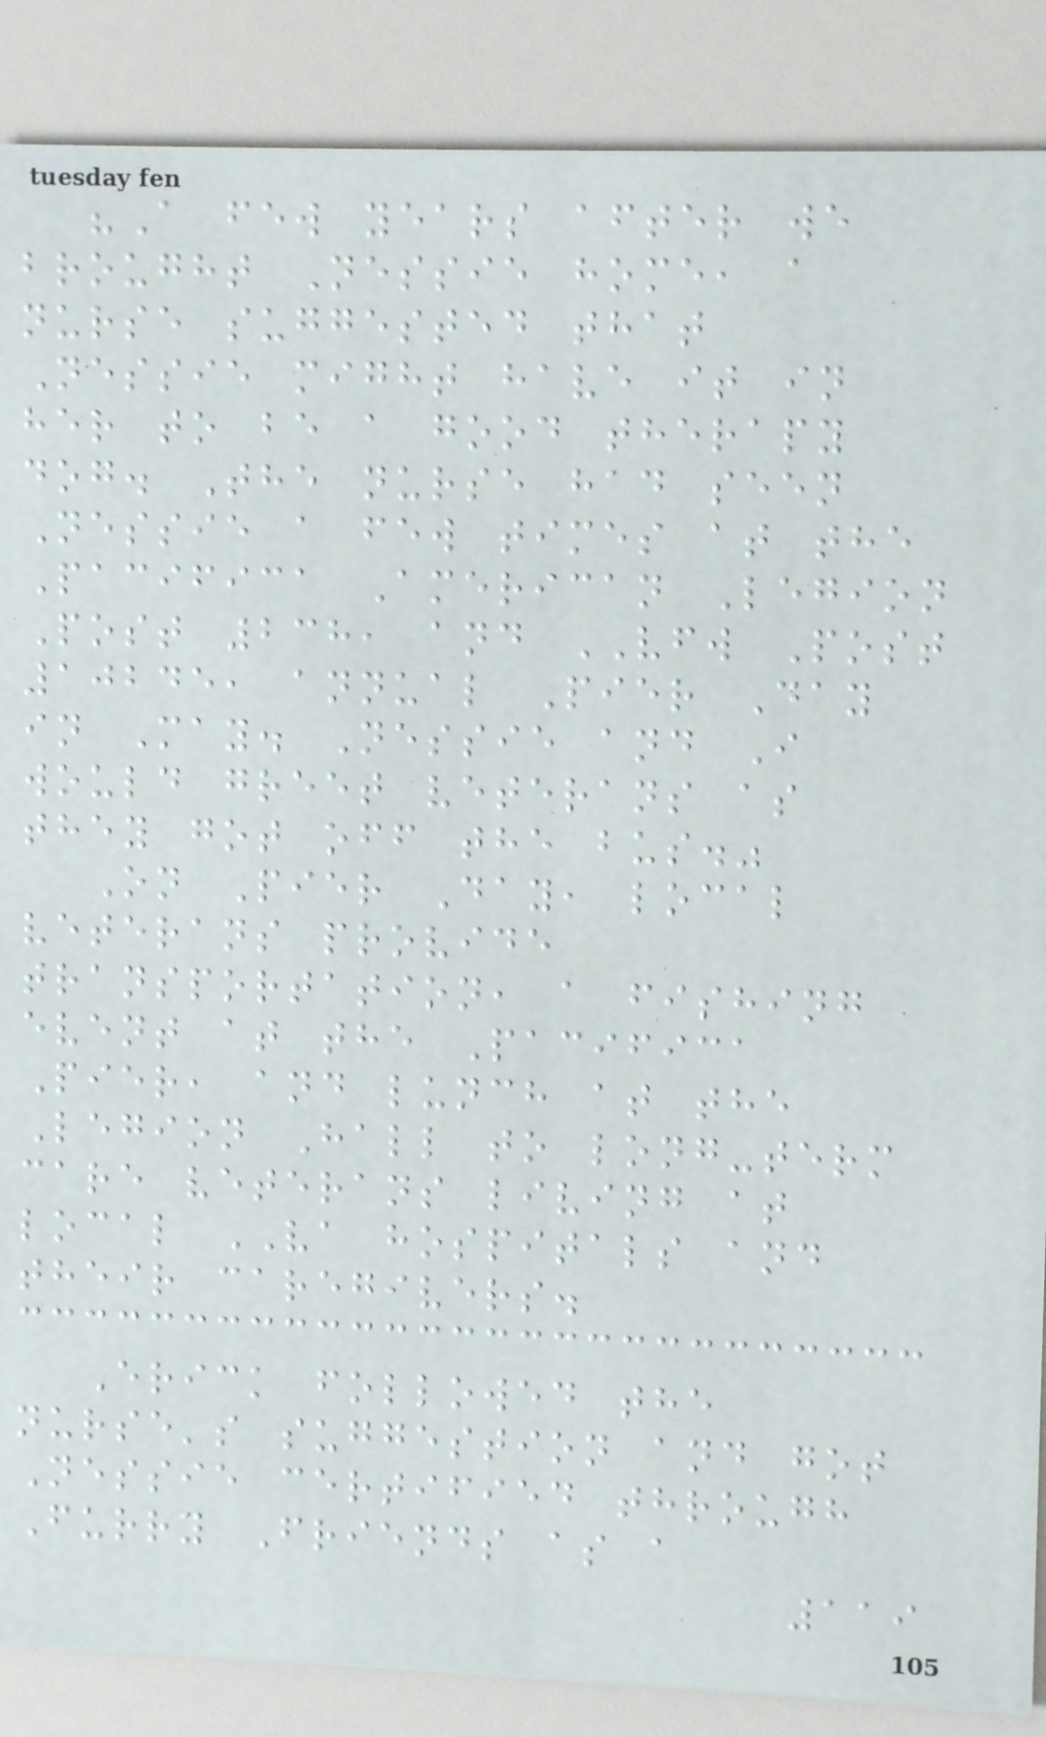"A few years after we
brought Nessie home, a
nurse suggested that
Nessie might have it in
her to be a good therapy
dog. The nurse had seen
Nessie a few times at the
Pacifica American Legion
Post 238, and VFW Post
10245, annual Pier Day
in May. Nessie and I
would greet veterans as
they got off the bus."
On Pier Day, local
veterans provide
transportation, a fishing
event at the Pacifica
Pier, and lunch at the
Legion Hall to long-term
care veterans living at
local VA hospitals and
their caregivers.
Erick followed the
nurse's suggestion and got
Nessie certified through
Furry Friends as a
119
